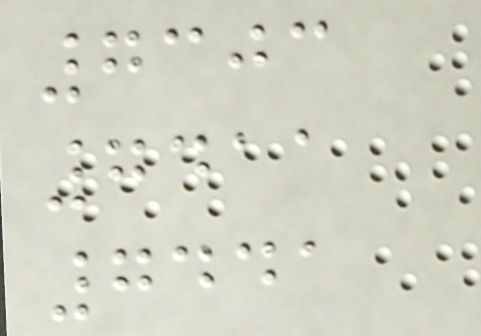7303
7411
7441
